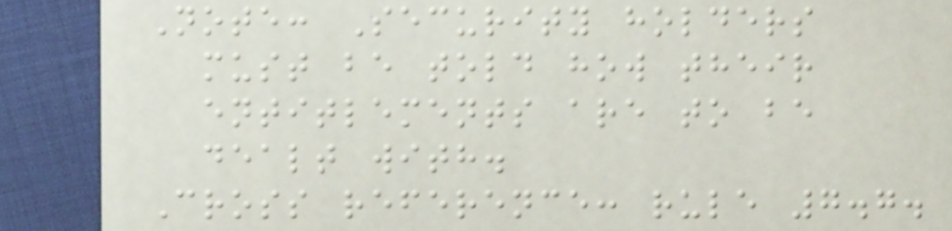Note: Security holders
must be told how their
entitlements are to be
dealt with.
Cross reference: rule 7.7.
